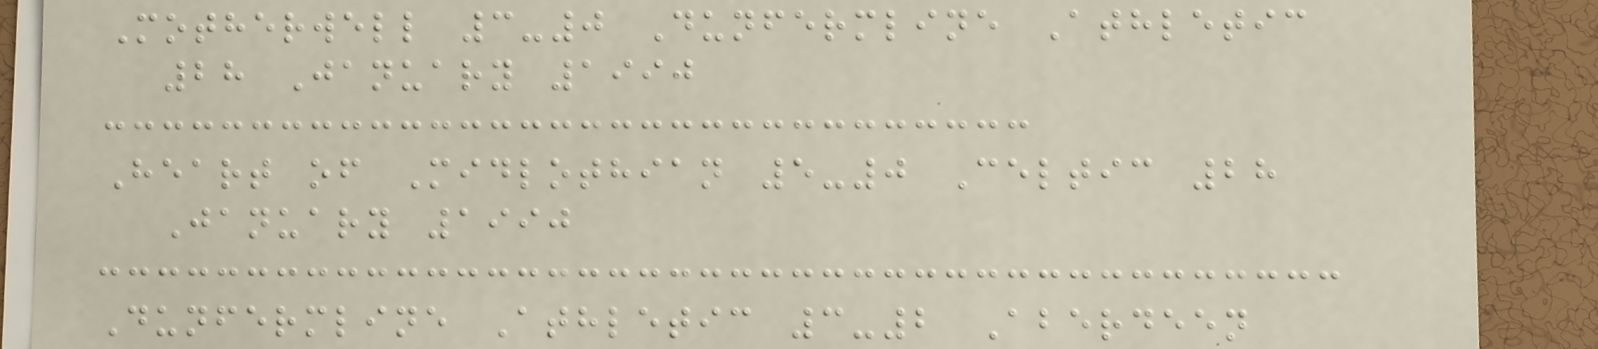Motherwell 3-0 Dunfermline Athletic
28 January 1990
Heart of Midlothian 5-0 Celtic 28
January 1990
Dunfermline Athletic 3-2 Aberdeen
